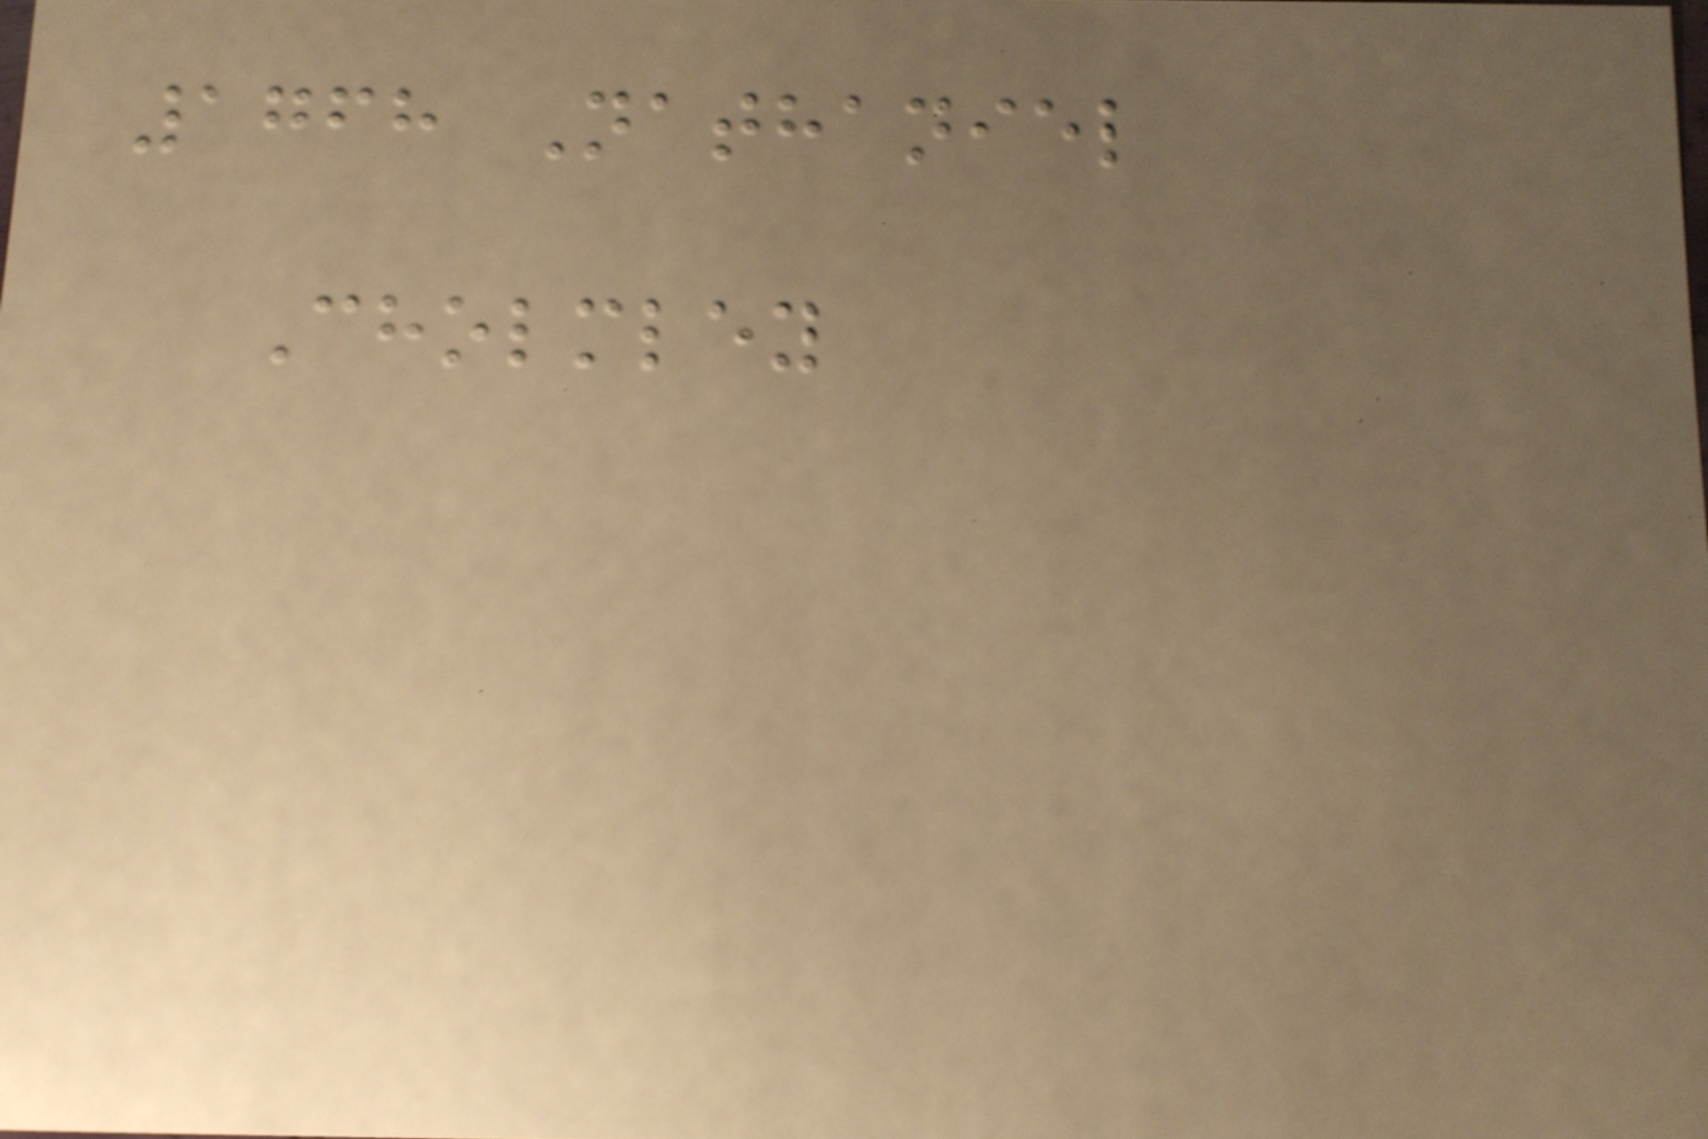1768 Nathaniel
Cholmley
